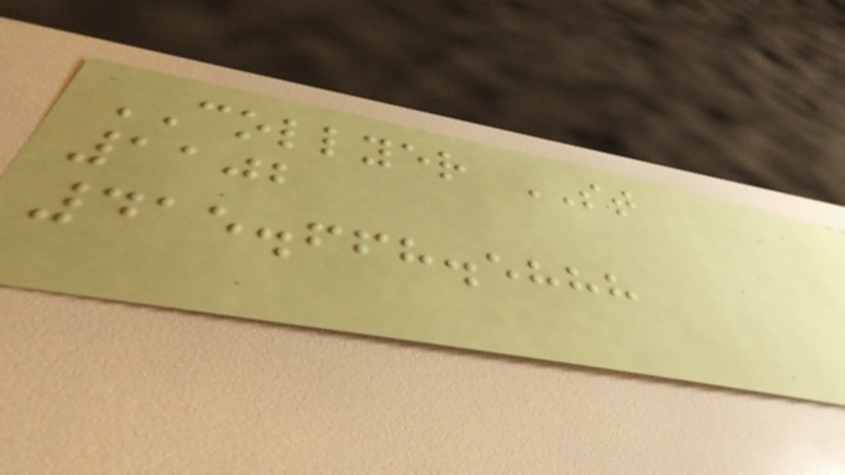COLLYER ST
1102
415.668.5888
